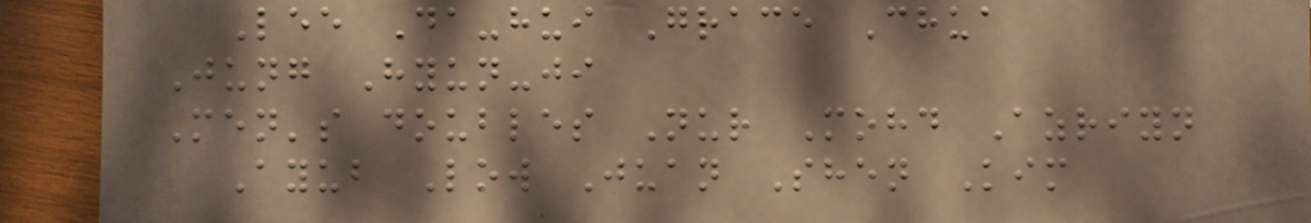Lee Da-hui Grace Chua
Jung Hyun-ji
Men's doubles Nur Mohd Azriyn
Ayub Low Juan Shen Kim
